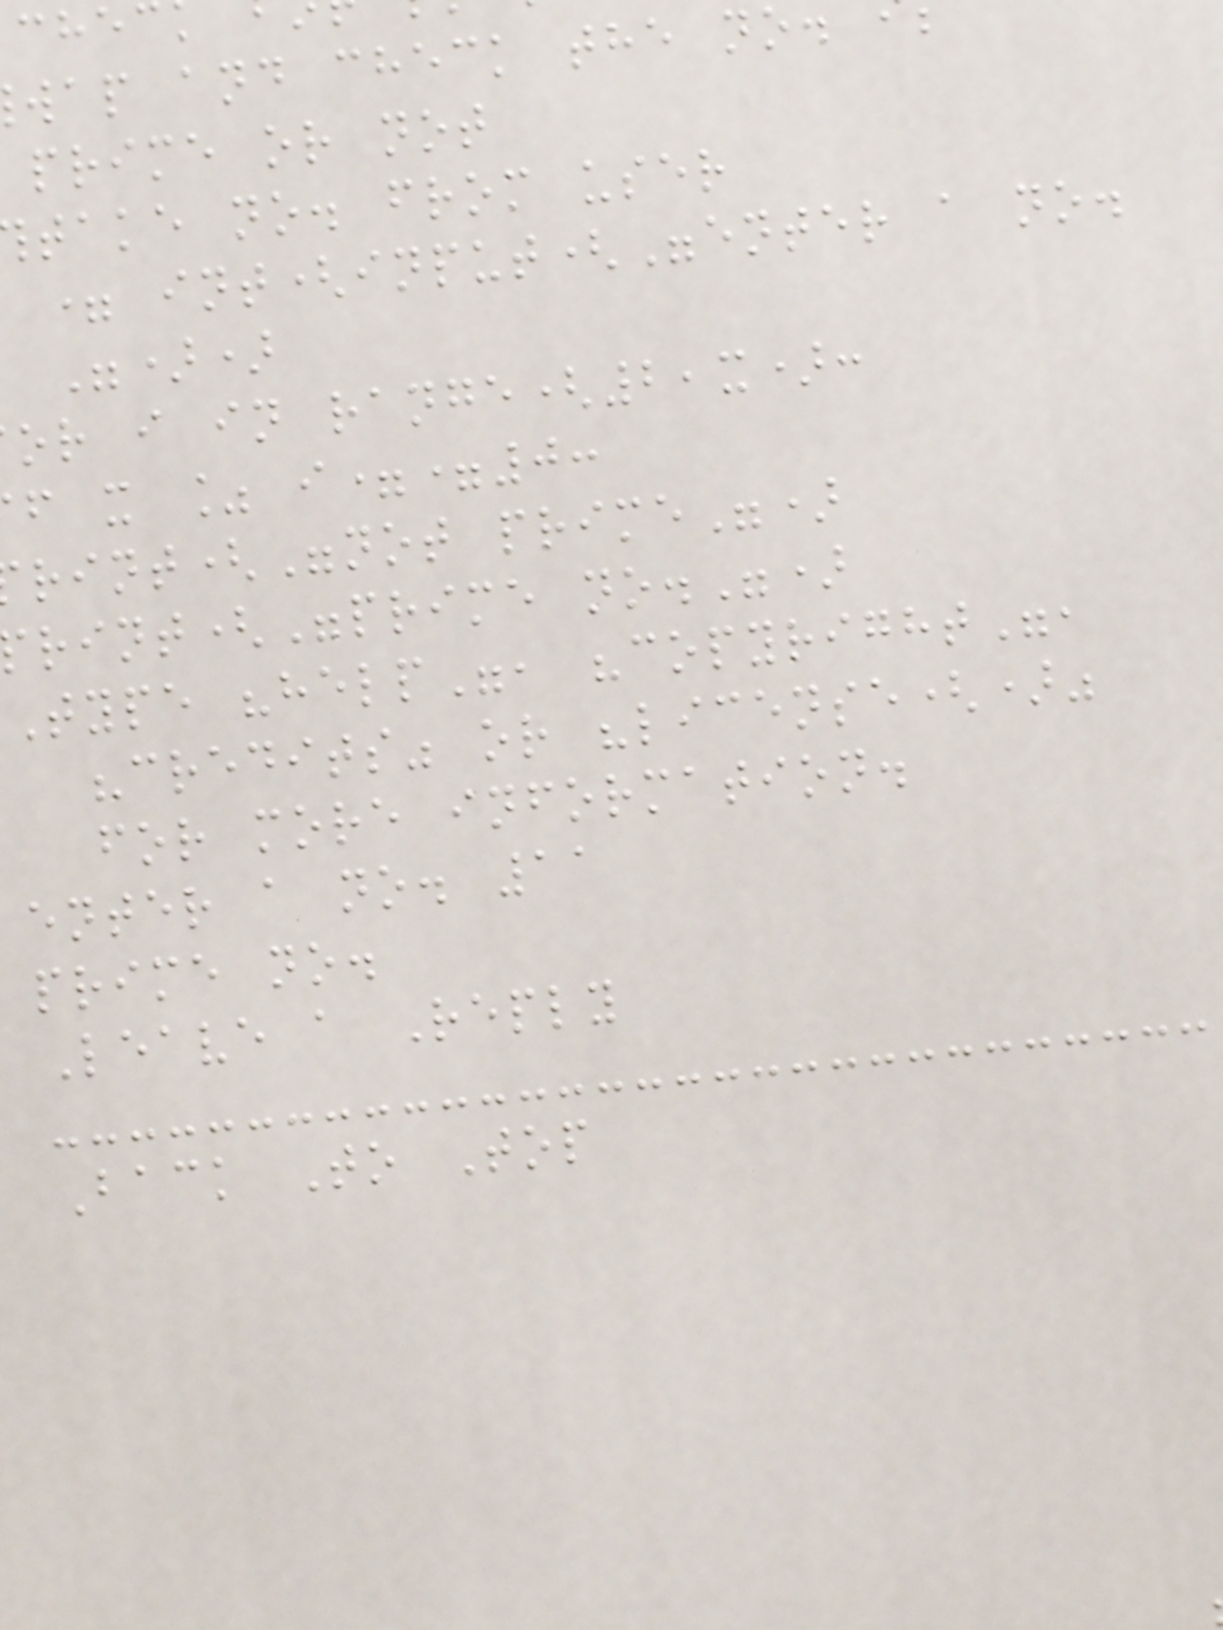wap and check the no
prime or not
take no. from user
= int(input("enter a no.
"))
or i in range(2,x):
f x % i==0:
rint("not prime")
rint("prime no.")
Type "help", "copyright",
"credits" or "license()"
for more information.
enter a no. 11
prime no.
Leave a Reply
Back To Top
